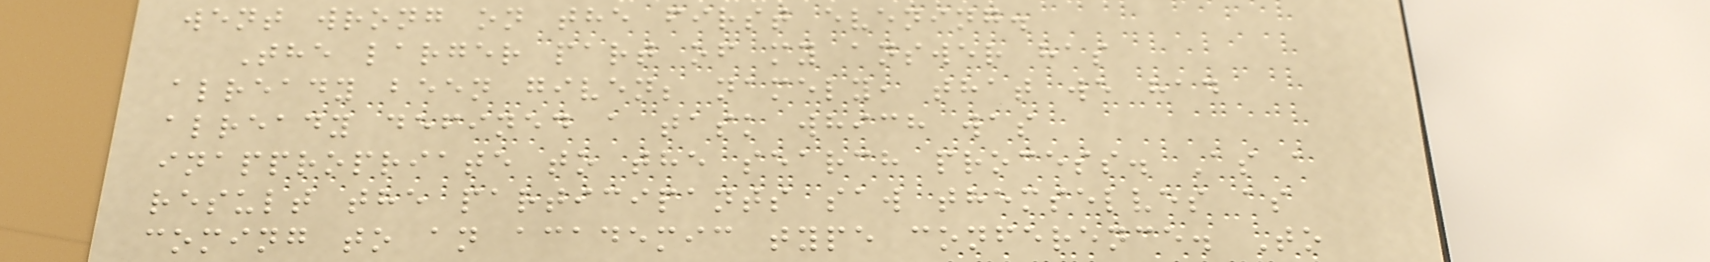went wrong on the first evening.
The larger part of my answer has
already been given; namely, that we had
already defined a task which was
inappropriate to the search process. As a
result the participants saw themselves as
coming to an academic type conference. To
